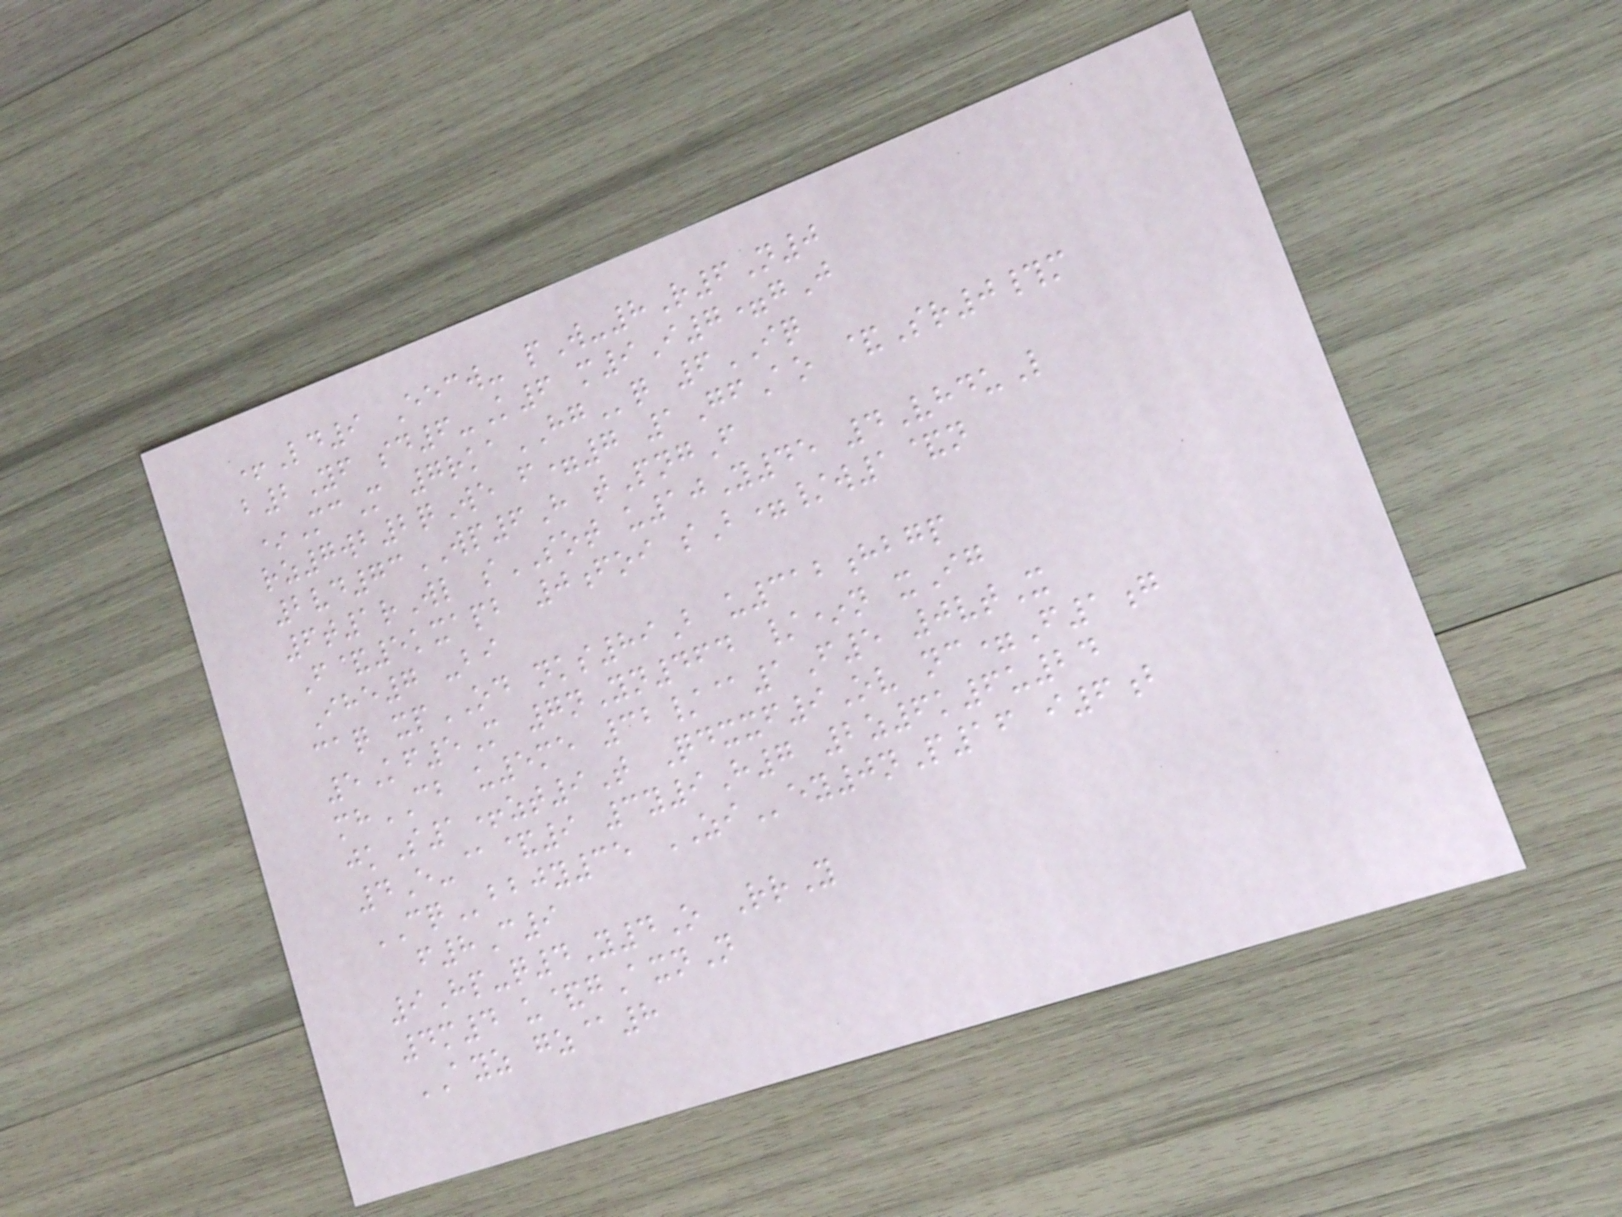+Ld9 Eecw- pW-8R6N0
b2Yf sd6-K6 m9I7=gJ
*McM 7rkaHGq 6IQ
rz7wb2qWe f=7 1GfAo &Sr0#m
2vd73WP6H tPngF
6t1rWl sSOT u10Y45 4VhduL
F&5kxapb 0foi sB=/w1&n
Ihe7 -bi
caq xpOD nks89B u312hbgp
5Kf5M 7nYn464 /*n xIg
mhCB u5me 32/@1F5 0vtX
jkS1+zt9T Qdxxf9Ov nc=F1g
4E-@&9 3y9H7 2z6k6u24
CQbbjy35 ZIey0nP16 i6b
f8C9
9Hp-q4Y4O RrY
4m4 u&gAxnN
AYZ gz@8
